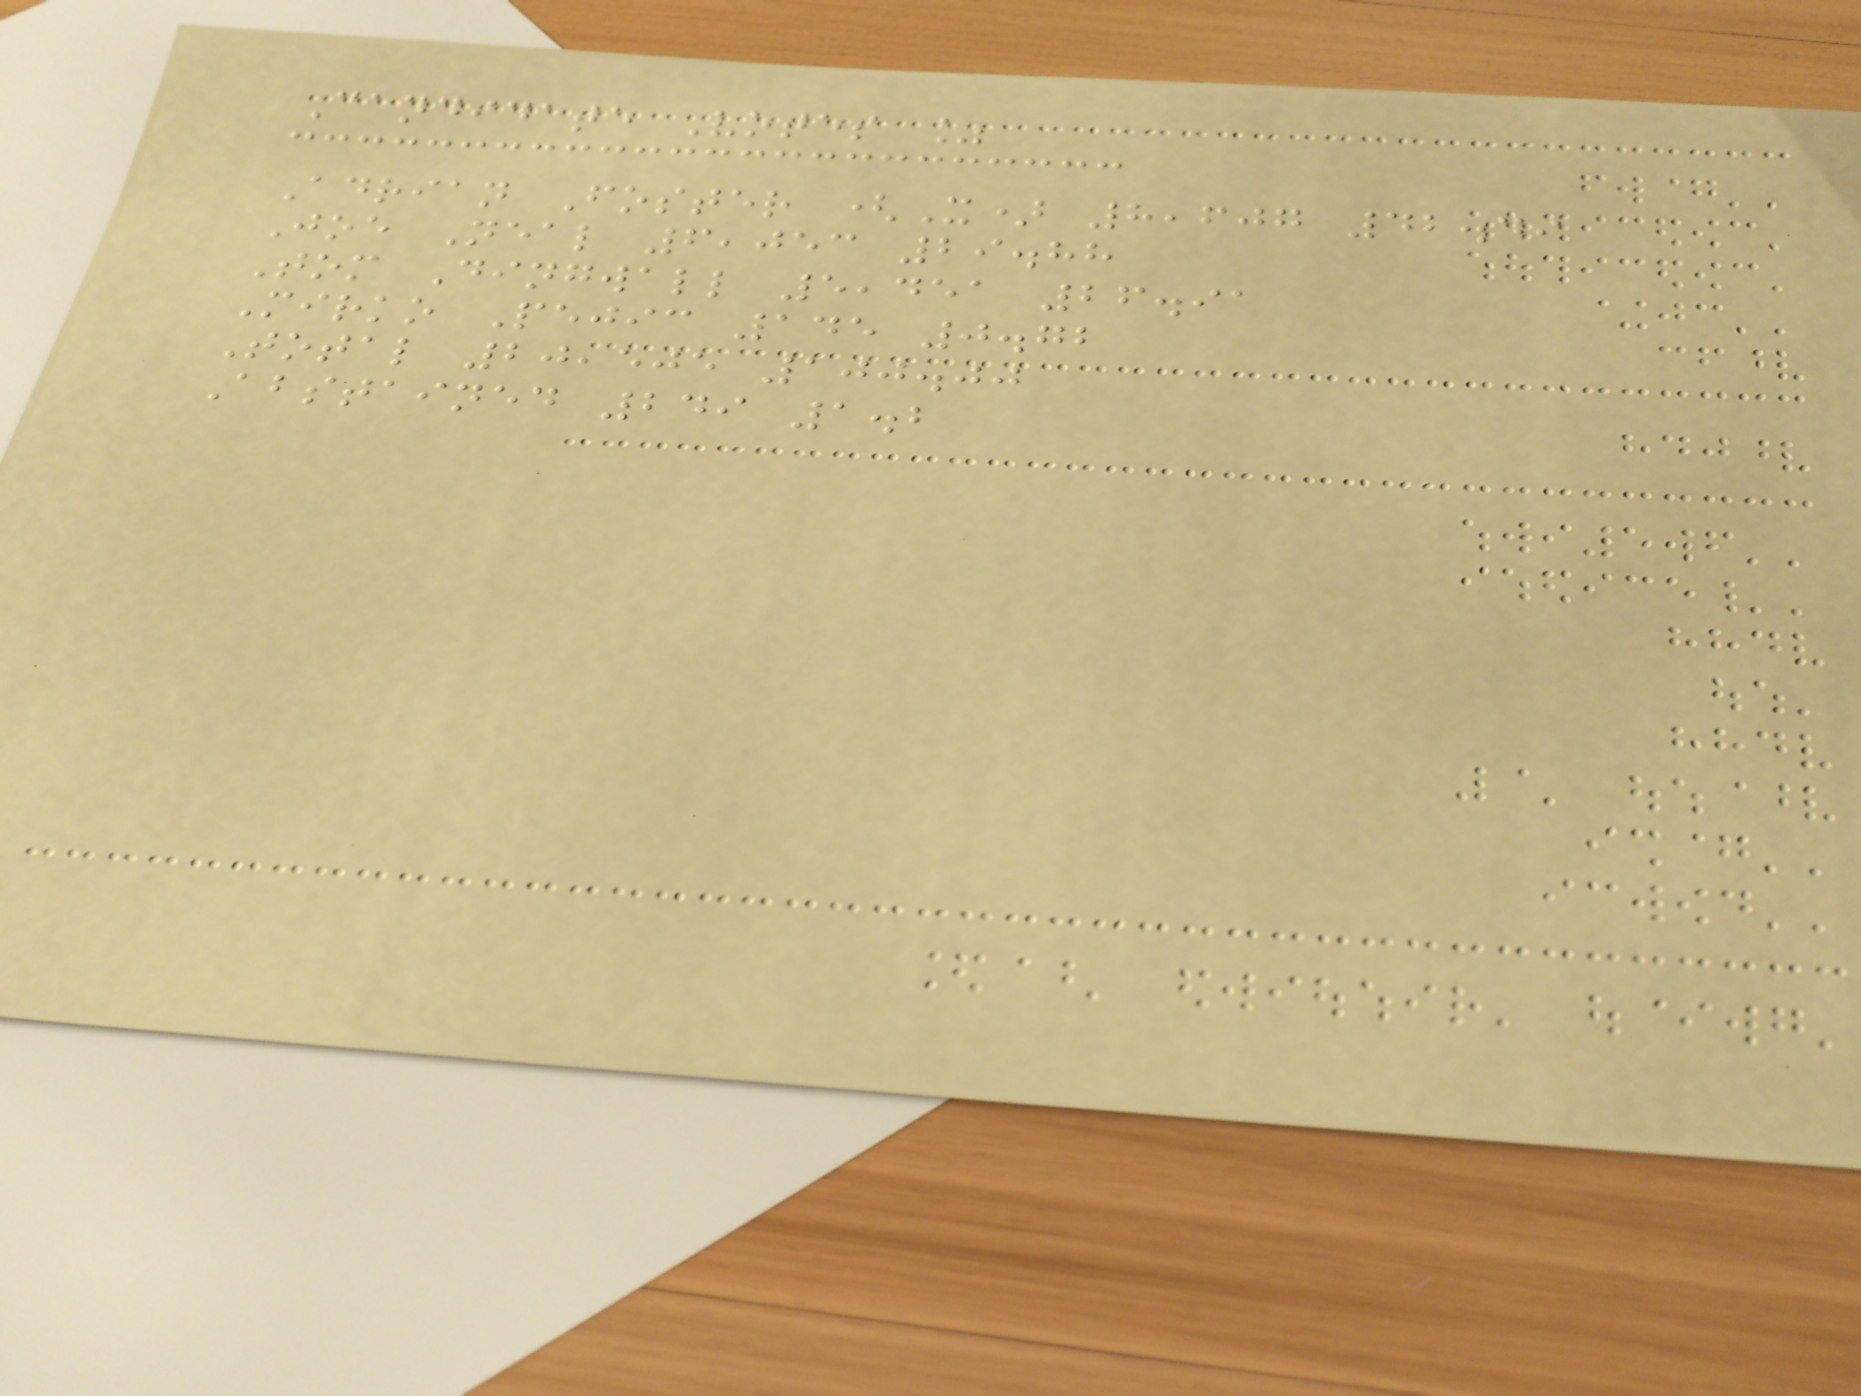Candidate Votes %
Adrian Foster (X) 8,607 42.49
Joe Neal 6,053 29.88
Tom Dingwall 5,451 26.91
Mirko Pejic 145 0.72
Total 20,505 100.00
Abstained 249 1.2
